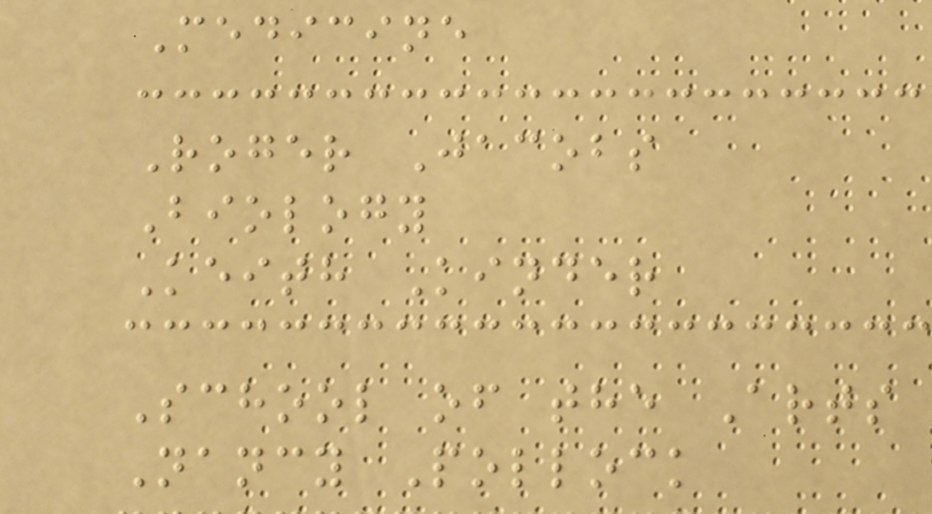Medicine
Roger Jacobs
Biology
Keith Kinder
School of the Arts
Nancy Pollock
